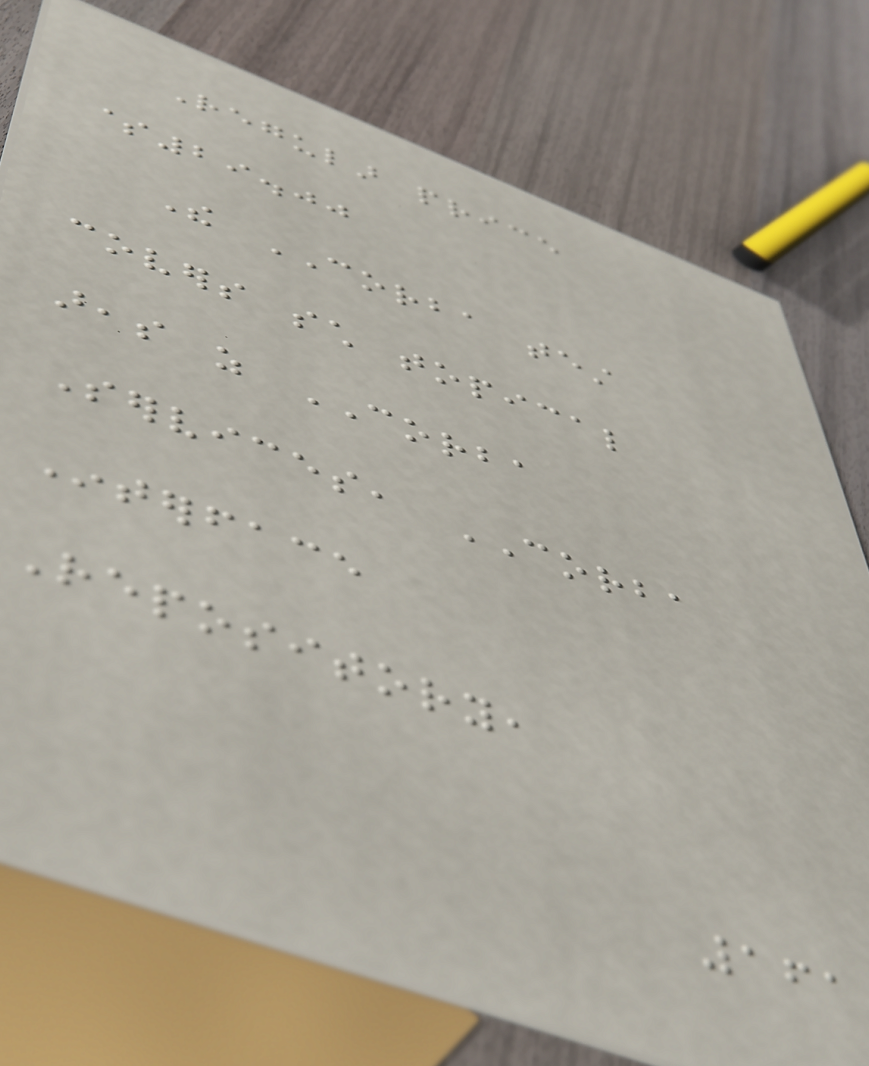Regular price
$29.00
The CORBA test
covers such topical
areas as CORBA
Services, CORBA
Interface
Repository,
161
